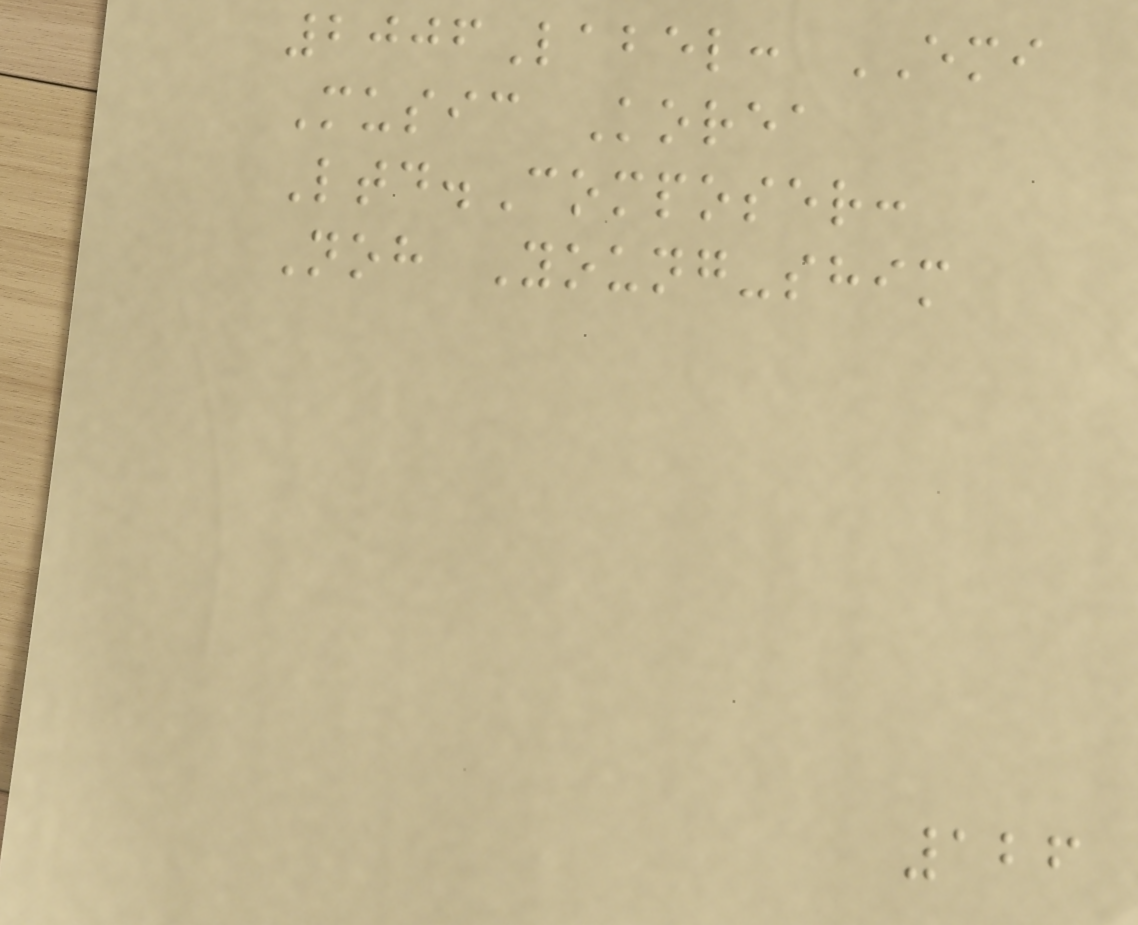2006Label: EMI
Music Korea
Ltd.Composer:
Noh Young-shim
126
